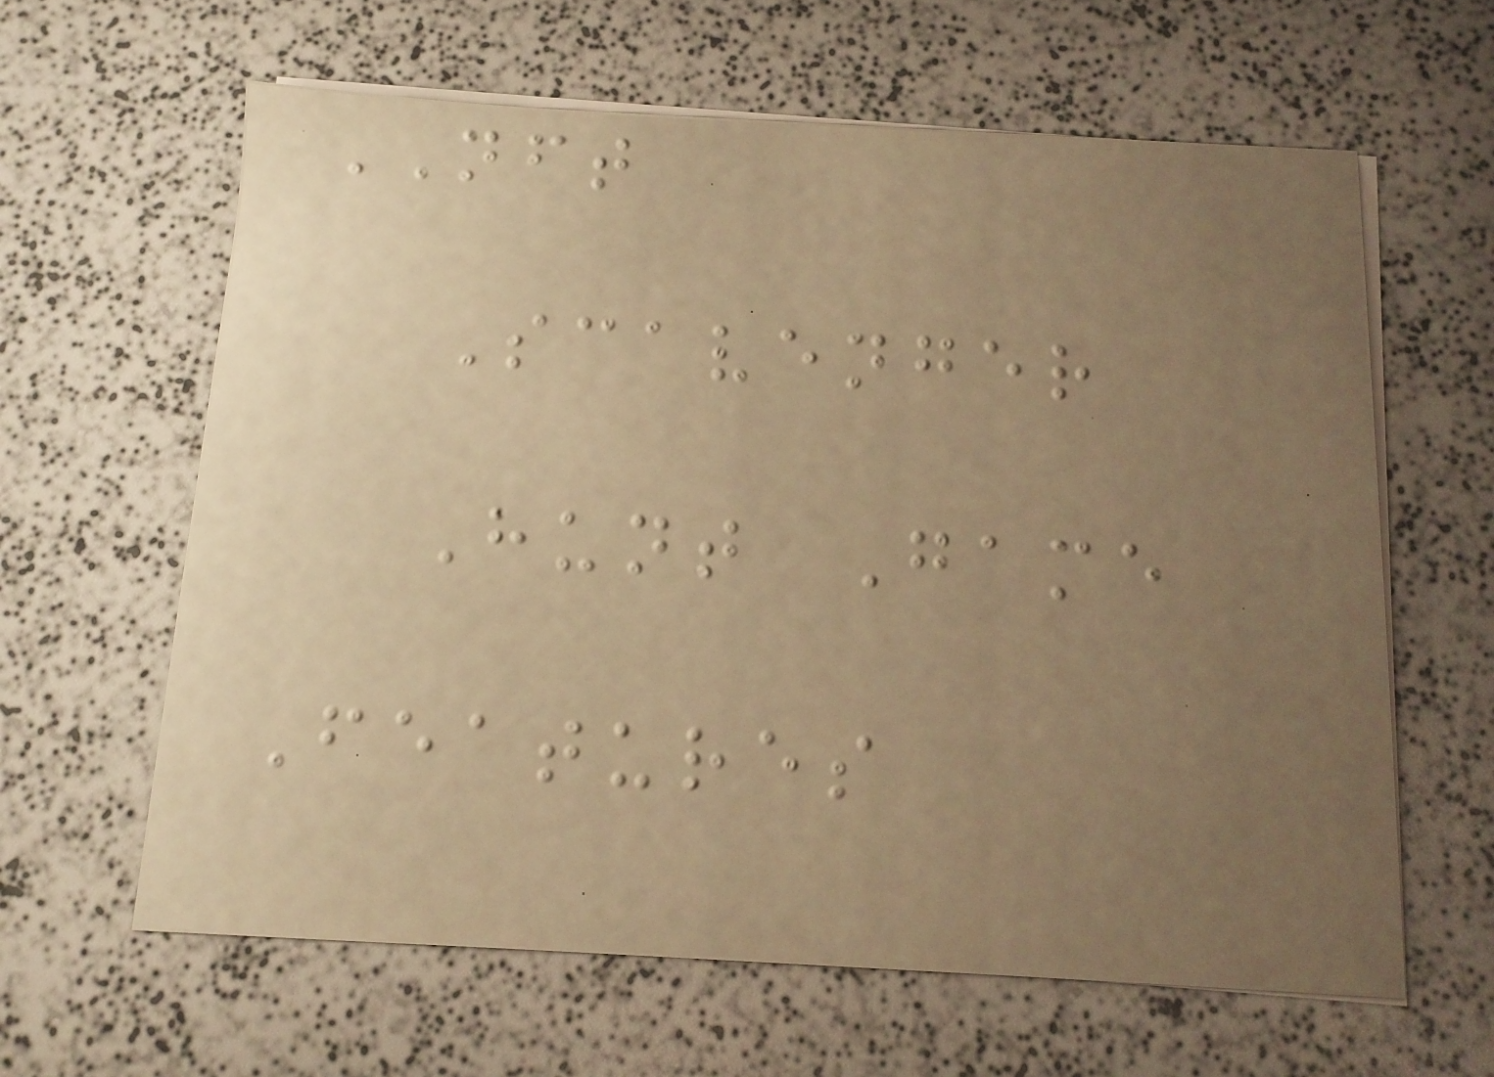NFT
Scavenger
Hunt Game
Features
